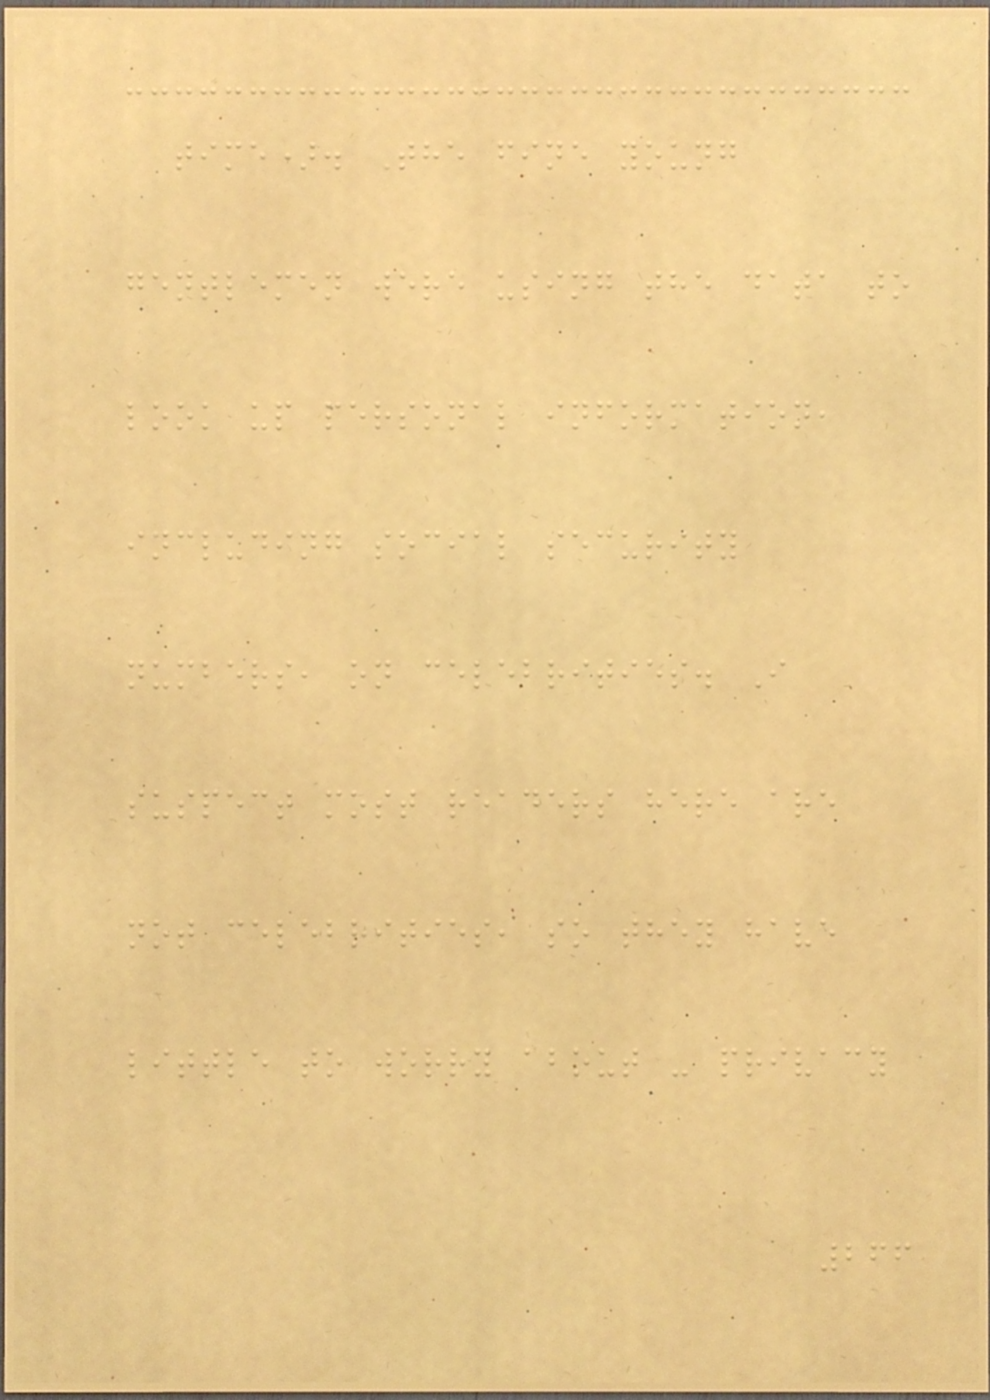time). The fine young
gentlemen were using the data to
look up personal information,
including social security
numbers, on celebrities. I
suspect most readers here are
not celebrities, so they have
little to worry about - privacy
266
